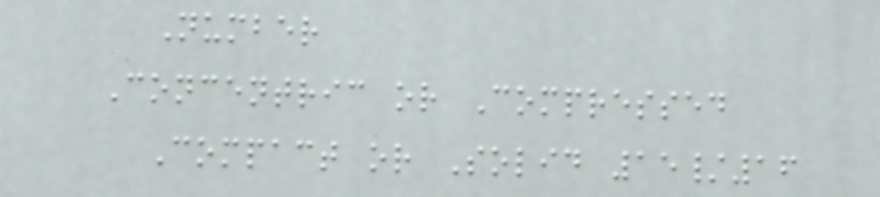Number
Concentric or Compressed
Compact or Solid 15/16
